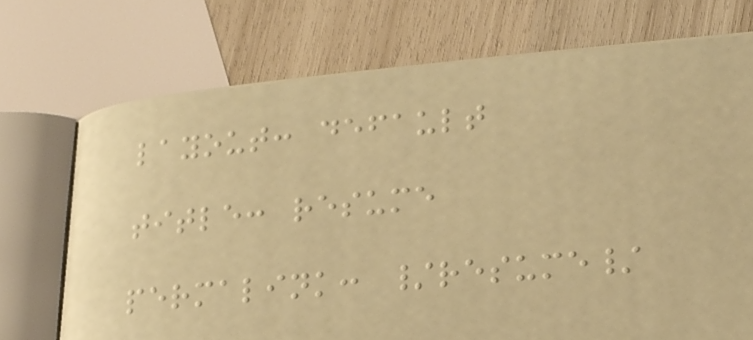layout: default
title: resume
permalink: /resume/
